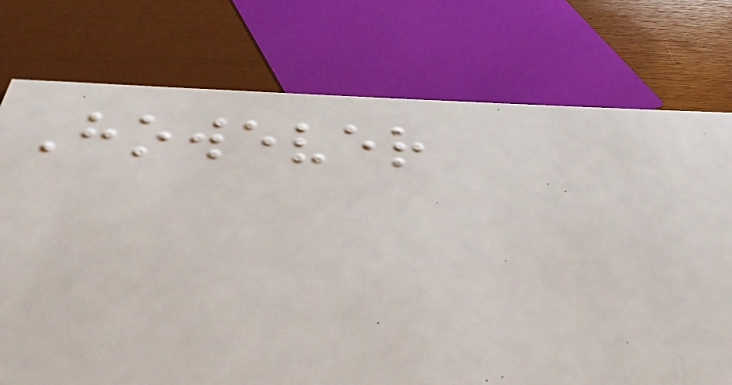However
